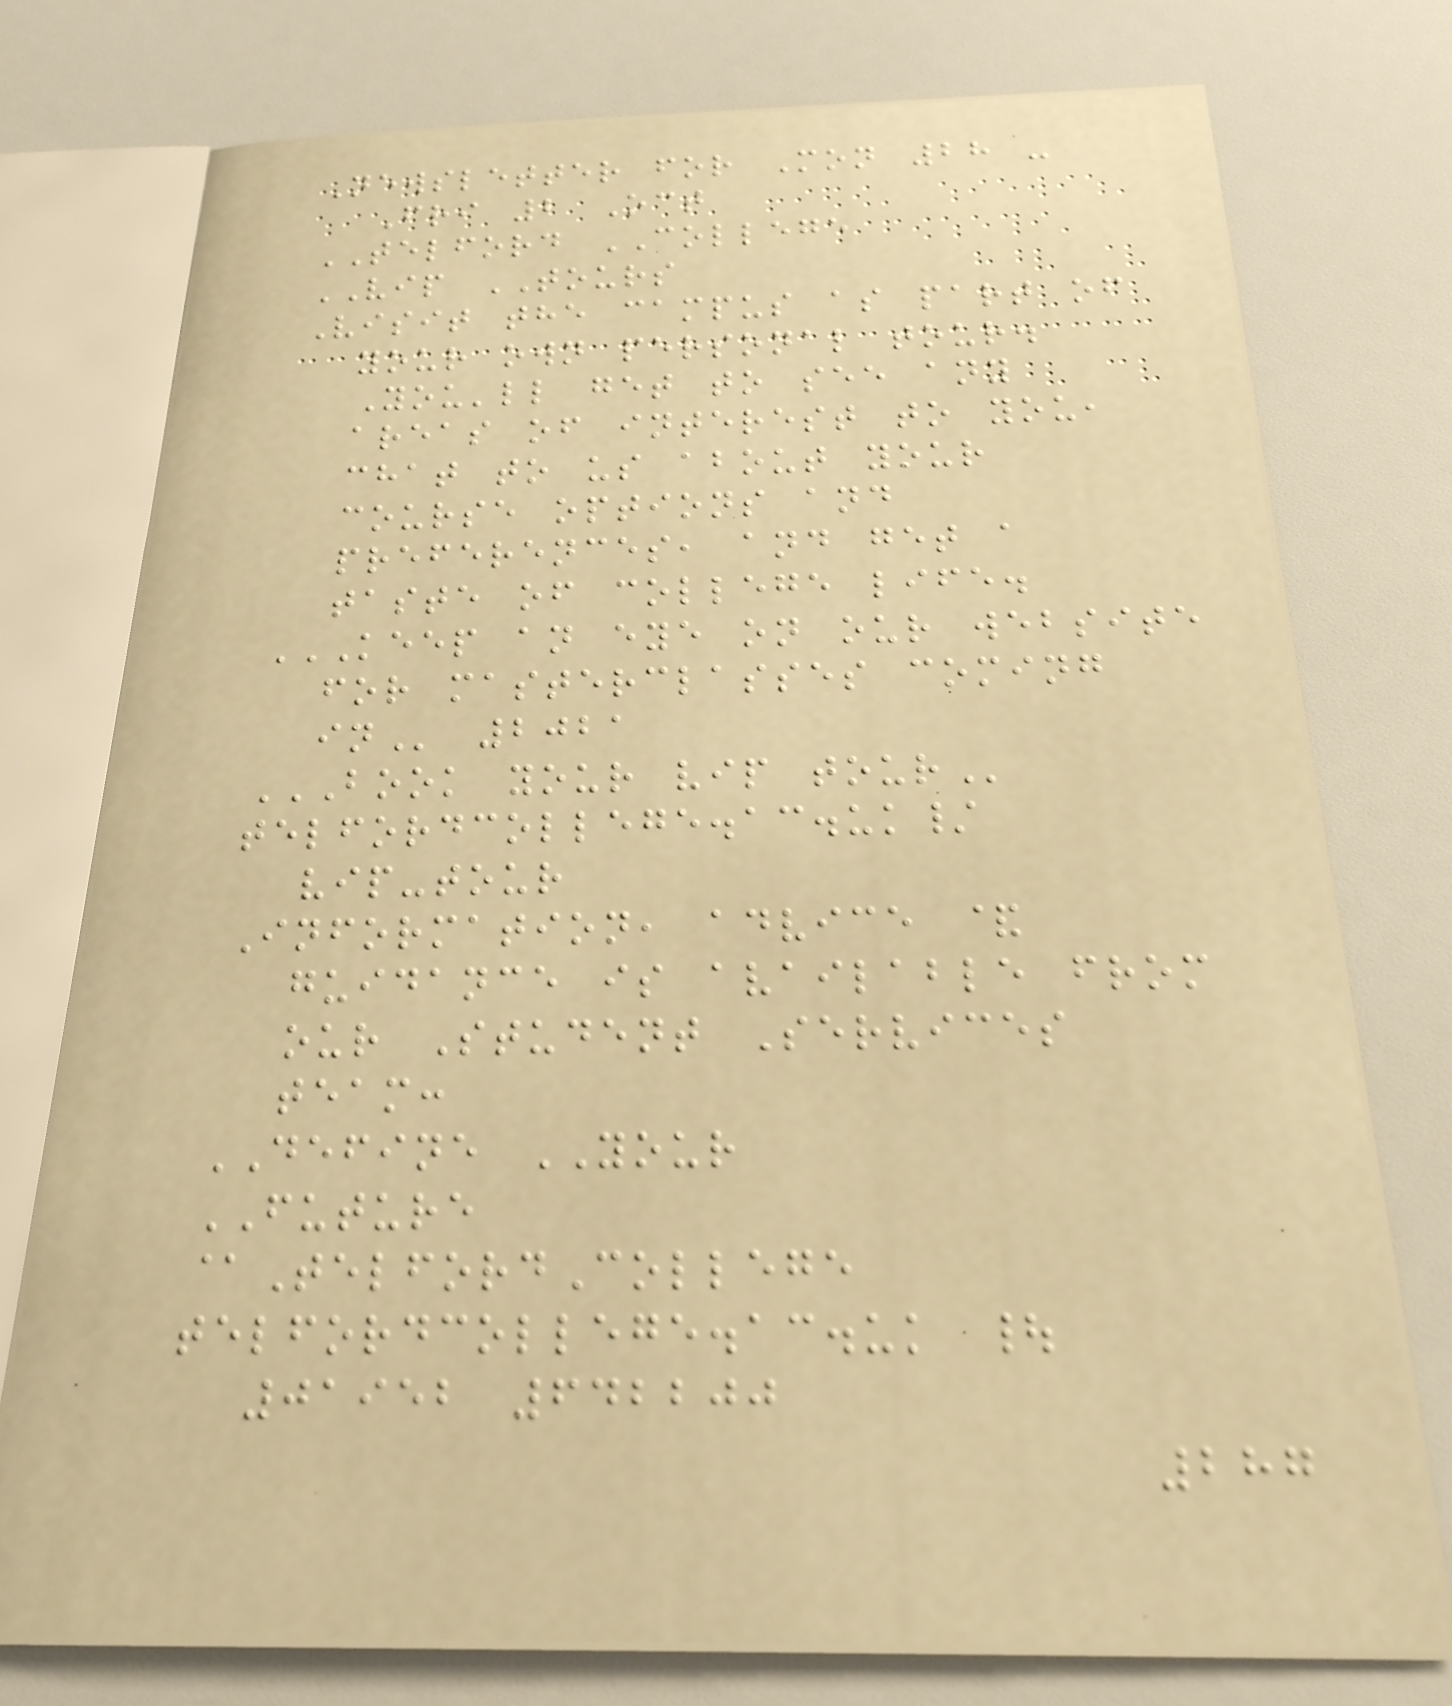Newsletter for Mon 28 -
Fri 2 Oct
TELFORD COLLEGE
VIP TOURS
Visit the campus as part of
your own personal tour.
You'll get to see any
areas of interest to you,
chat to us about your
course options and
preferences, and get a
taste of college life.
KEEP AN EYE ON OUR WEBSITE
FOR MASTERCLASSES COMING
IN 2021
BOOK YOUR VIP TOUR
telfordcollege.ac.uk/
vip-tour
Information, advice &
guidance is available from
our Student Services
team:
DEFINE YOUR
FUTURE
@TelfordCollege
telfordcollege.ac.uk |
01952 642200
287
